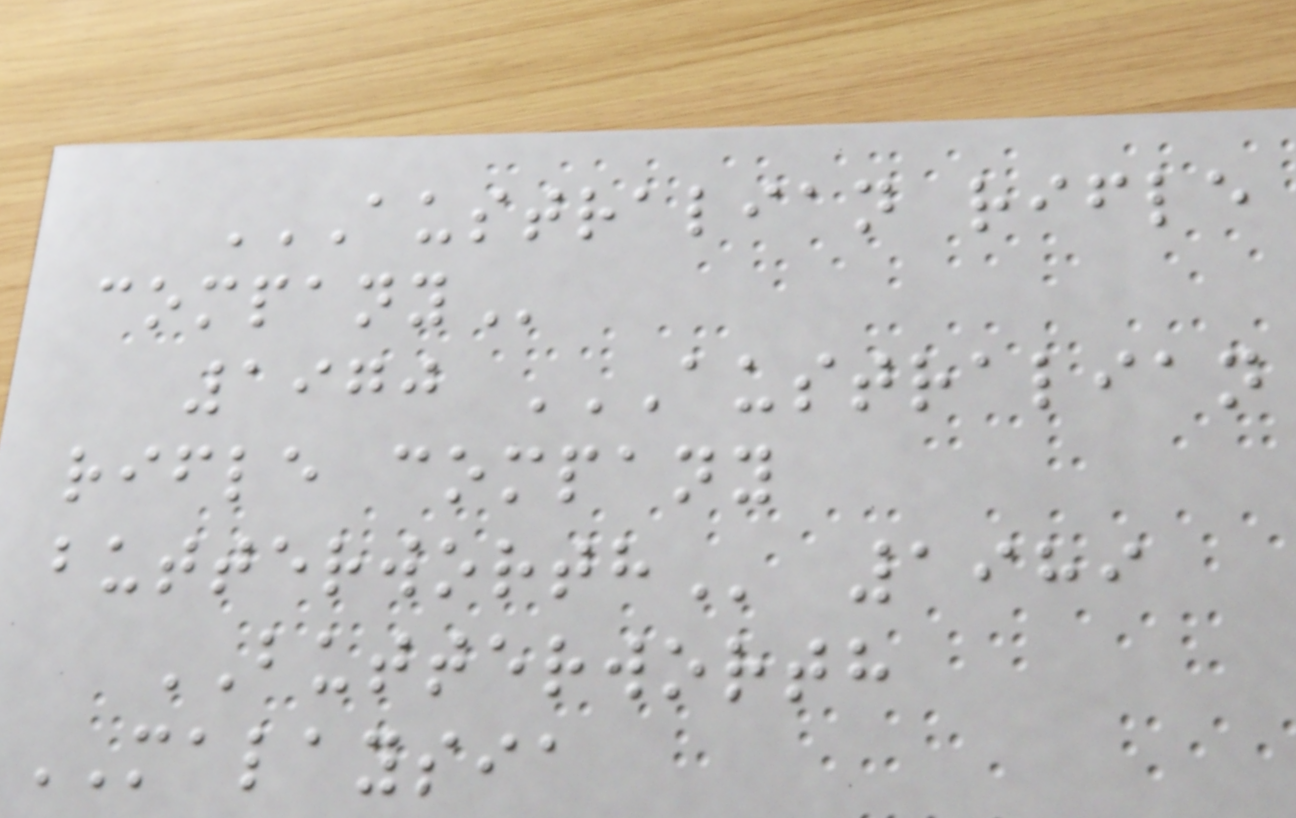AUSTRALIAN RIFLE
COMPANY
1970 AUSTRALIAN
RIFLE COMPANY
BUTTERWORTH 1989
BUTTERWORTH
MALAYSIA
